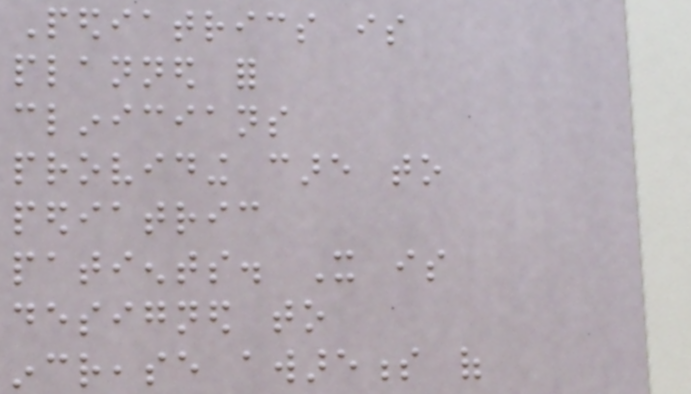Pediatrics is
planned for
clinicians
providing care to
pediatric
patients. It is
designed to
increase awareness of
